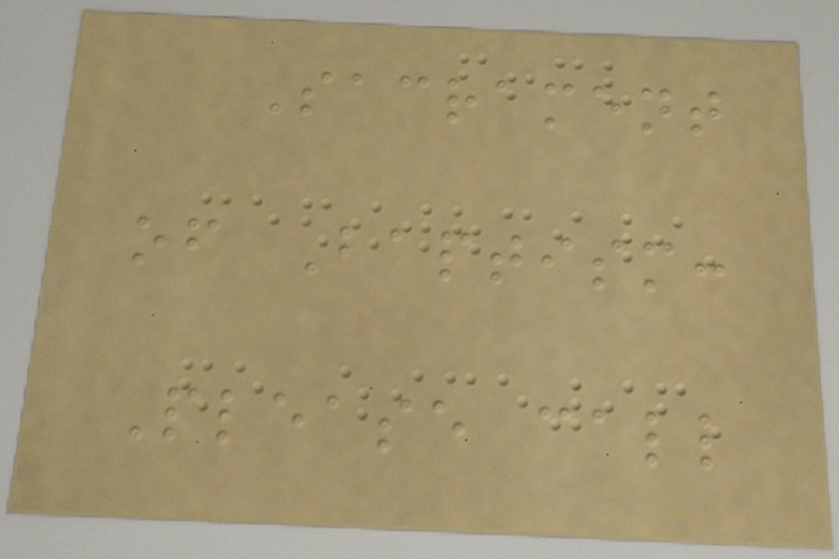Sacrament
of Baptism:
Please call
